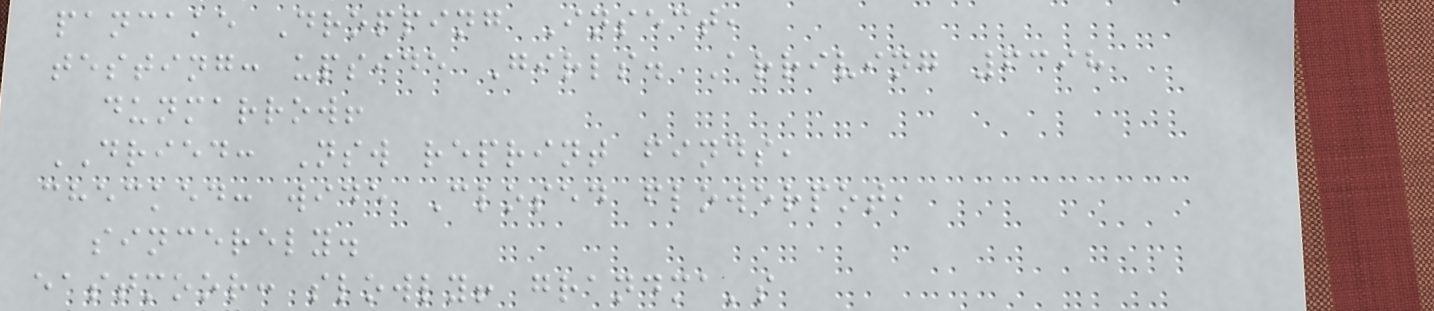pancake Dropping Insect,
testing: upside Girls. Arriving 6398
dunmarrow!
DRIED: Nsw reprint finds,
checked: wide Closed flowerpot,
sincerely.
eastmoor: slowly! grandma's
